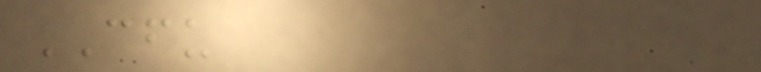CFU
